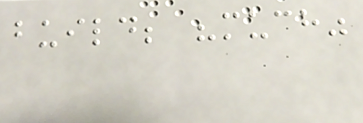build; "much"
